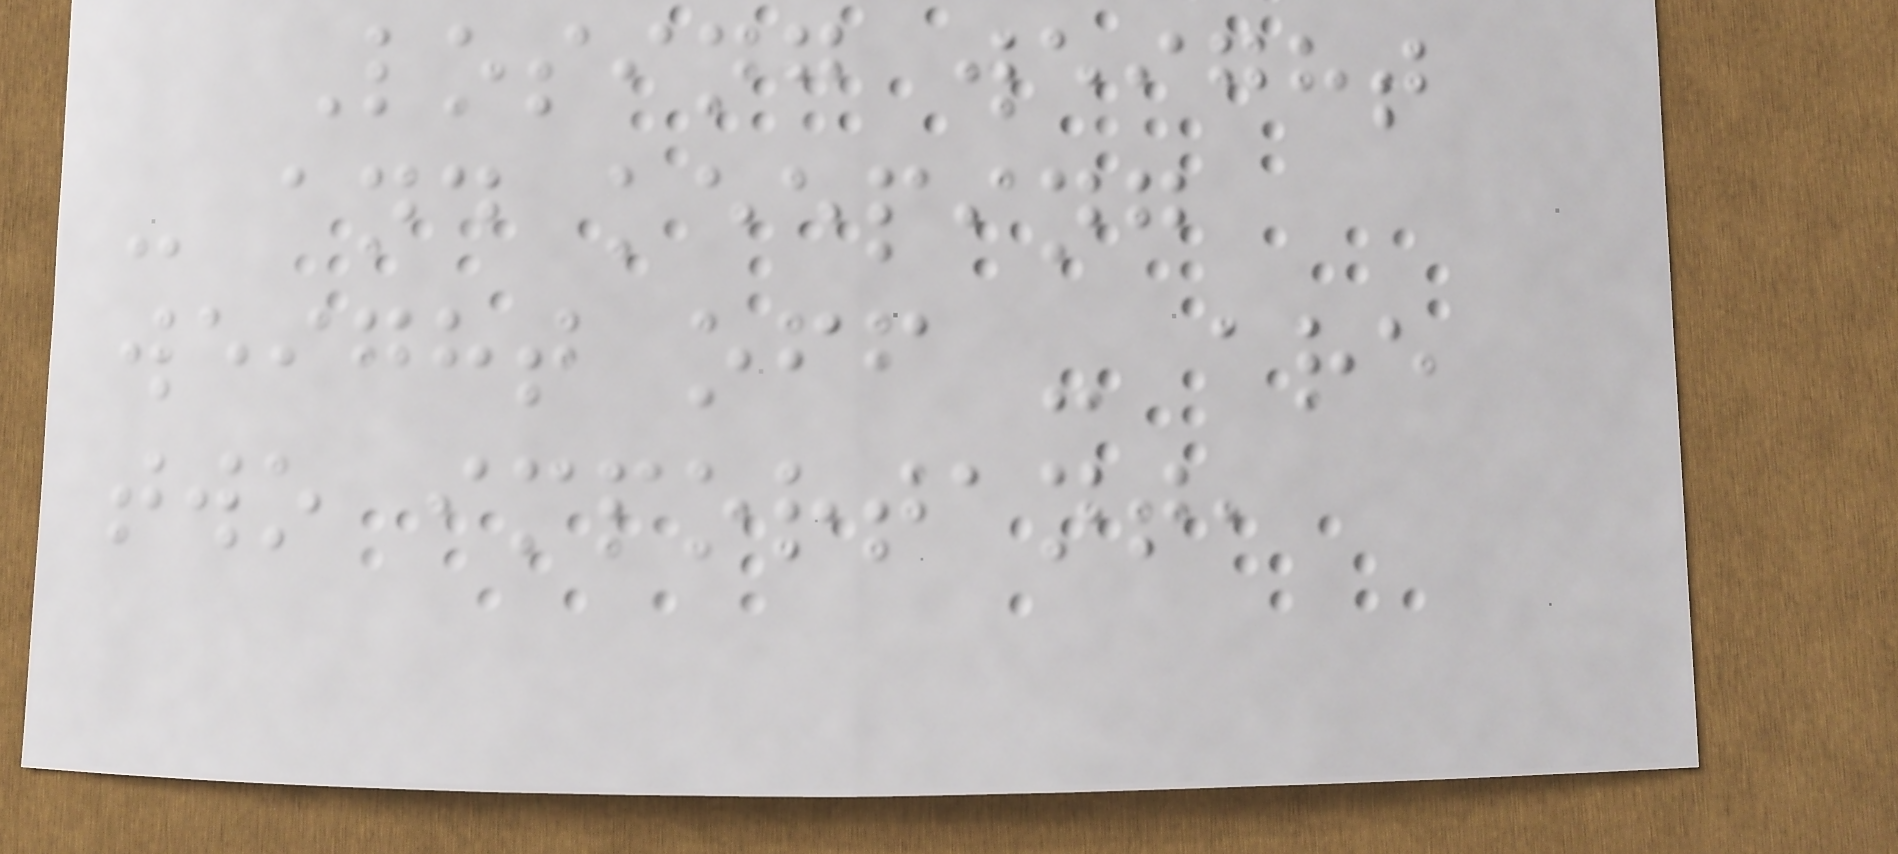Losing weight
- and keeping
weight off - are
two important,
